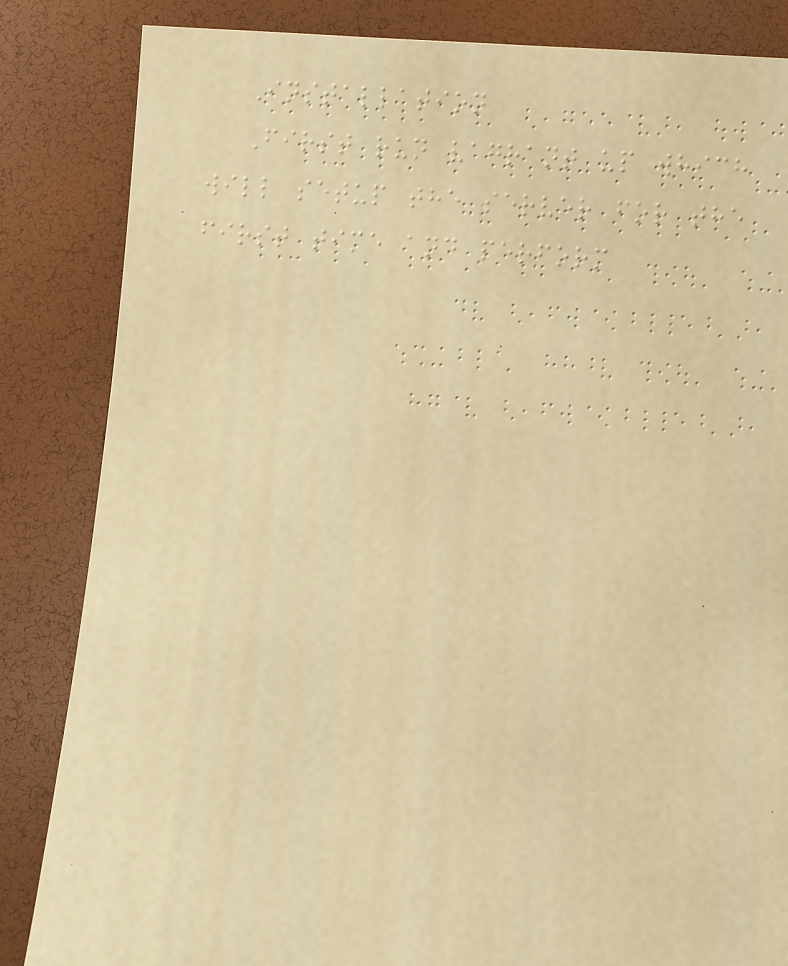Installation
First run vagrant up which
will setup the server for the
first time and perform
